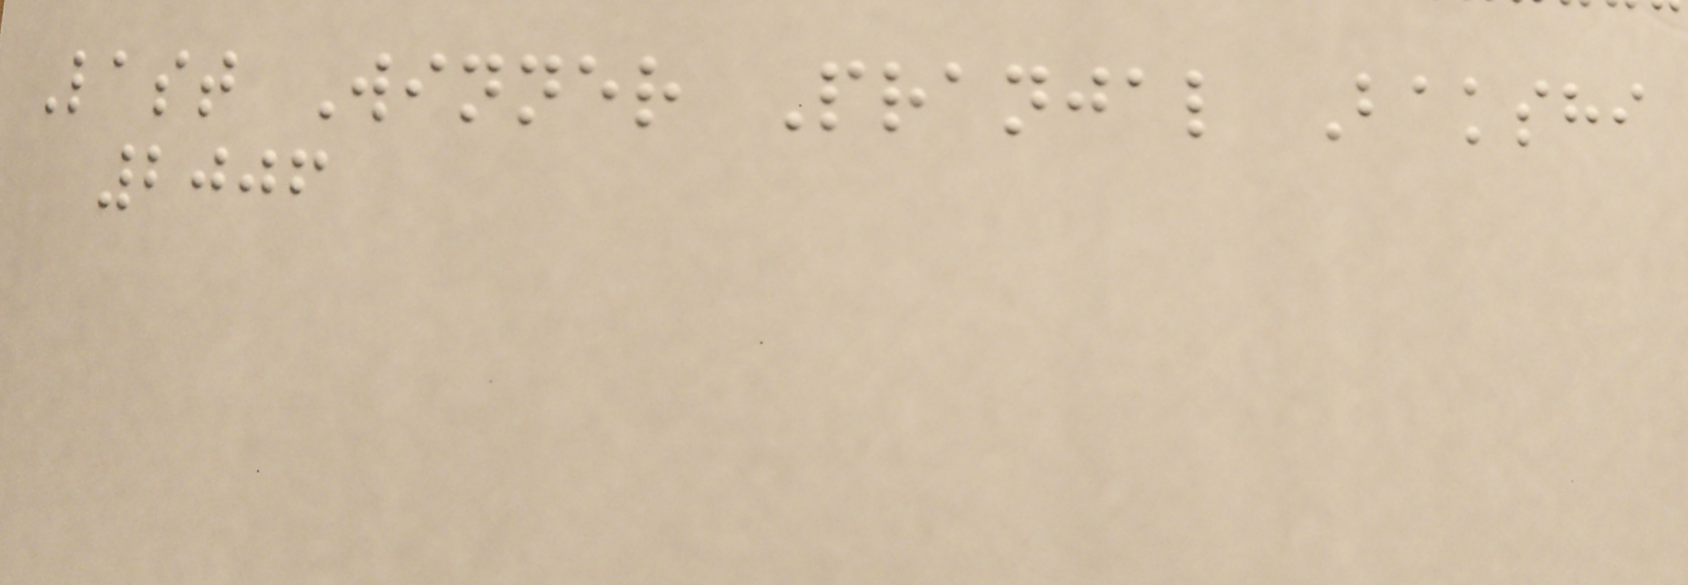Last Winner Pranjal Bakshi
2006
